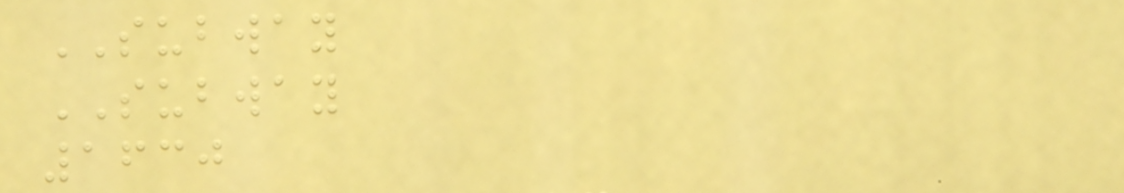SUBWAY
SUBWAY
1630
